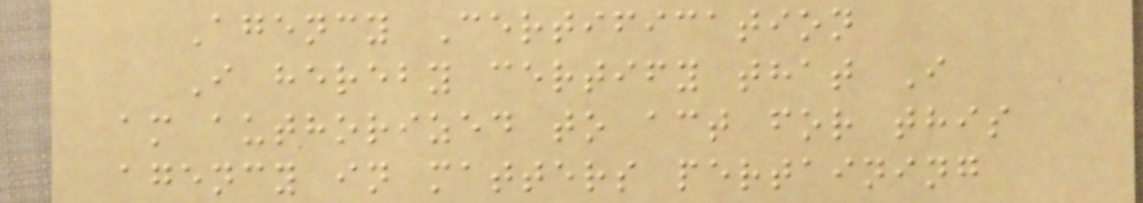Agency Certification
I hereby certify that I
am authorized to act for this
agency in matters pertaining
